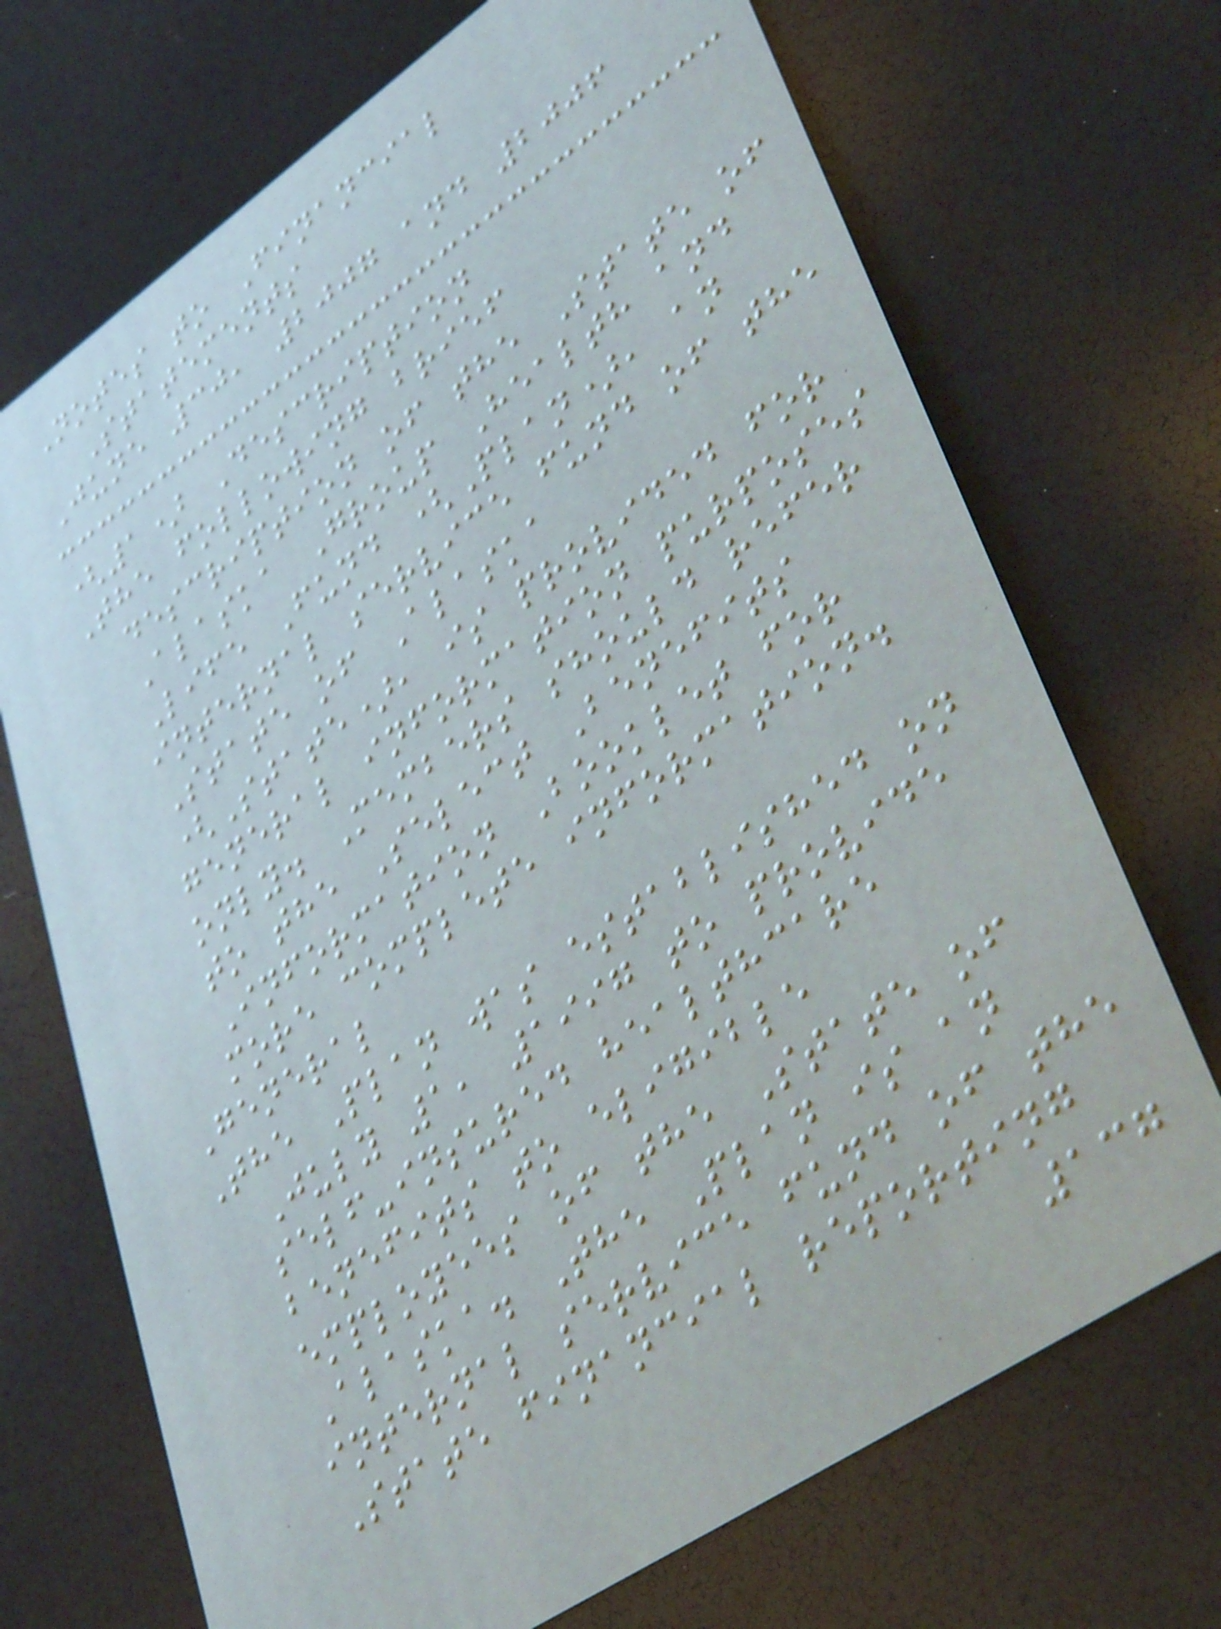Notes to Financial
Statements
June 30, 2007 and 2006
(1) Description
The following brief
description of the State of
Alaska Group Health and
Life Fund (Plan), an
internal service fund of the
State of Alaska
(State), is provided for
general information purposes
only. Members should refer
to the Select Benefits
Information Booklet for
more complete information.
General
The Plan was established on
July 1, 1997 to provide
self-insured healthcare
benefits to eligible
employees of the State of
Alaska. The Plan is an
internal service fund of the
State financial reporting
137
